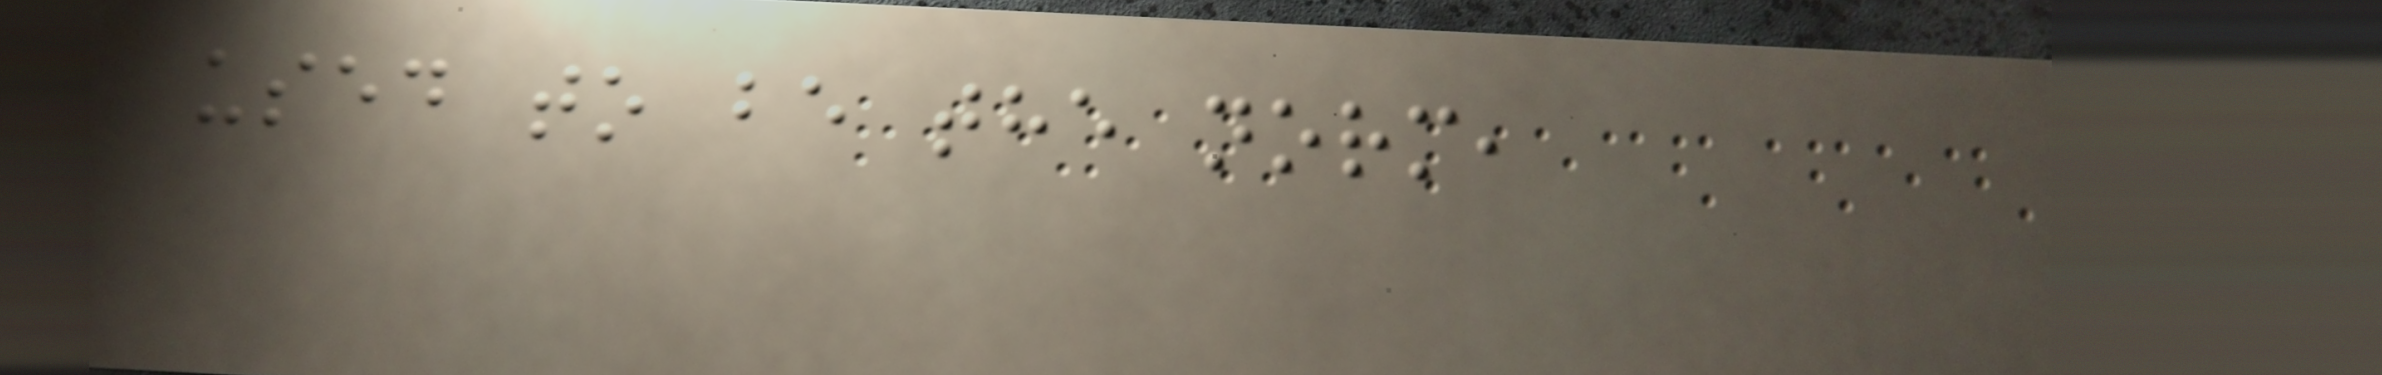used to be the norm,
